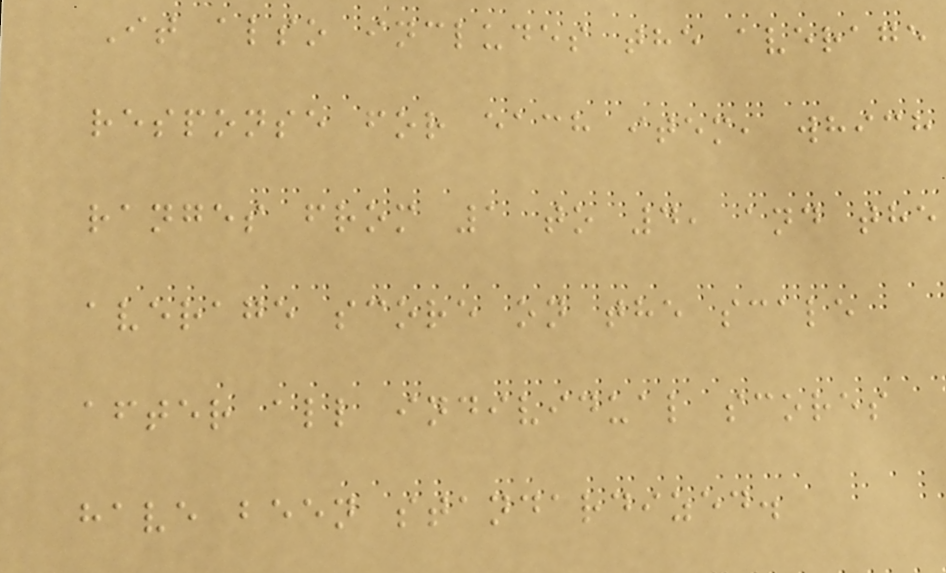It also includes the average
response for each item, which
ranges from 1 to 4, and the
average score on the scale
after all individual scores
have been standardized.
